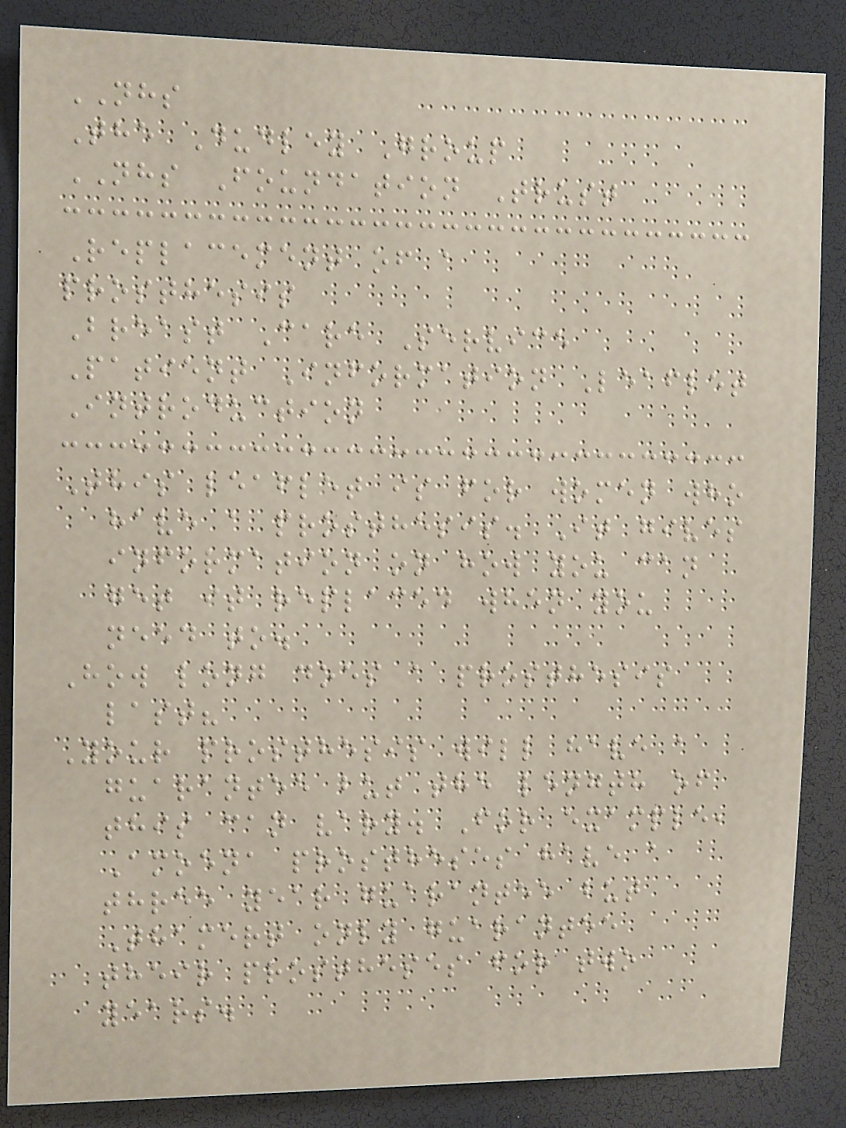NHS
The Dudley Group
NHS Foundation Trust
Replacement of a
prosthesis
Breast Care Service
Patient Information Leaflet
Introduction
This leaflet is for women who
have a prosthesis. It gives
information on how you can
get it replaced when you
need to.
How long does a prosthesis
last?
Your prosthesis will have a
guarantee but the length of
this can vary. For example,
Amoena prostheses have a
three year guarantee but
Thamert only guarantee
their prostheses for two
years.
